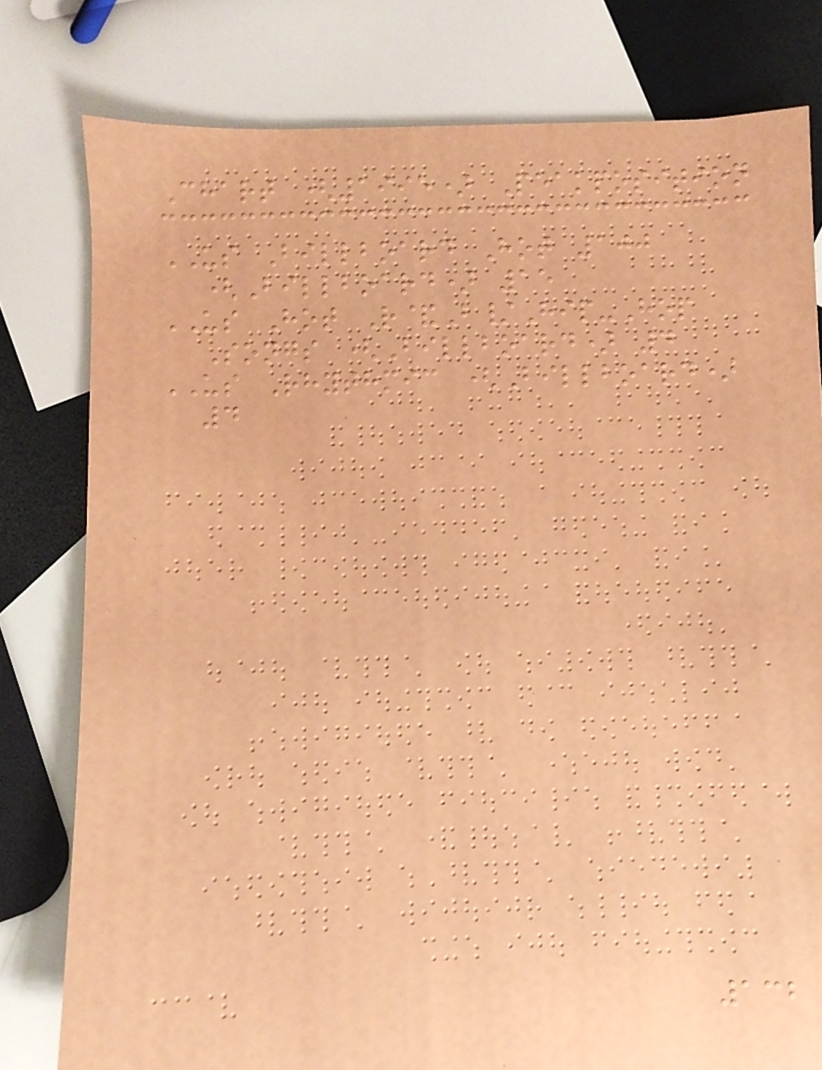Chart (1995) Peakposition
US Billboard Hot 100
(Billboard) 15
US Hot R&B/Hip-Hop
Songs (Billboard) 4
US Rhythmic (Billboard)
4
132
